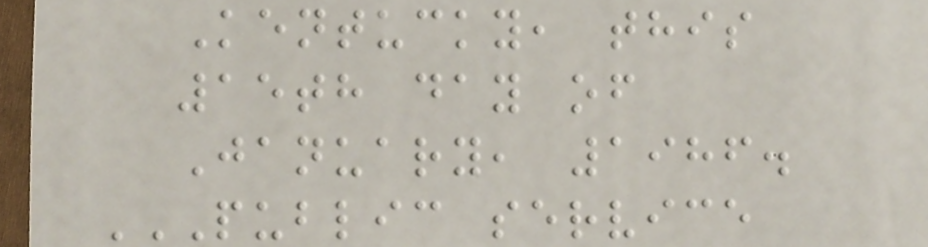Kentucky, this
15th day of
January, 1986.
PUBLIC SERVICE
